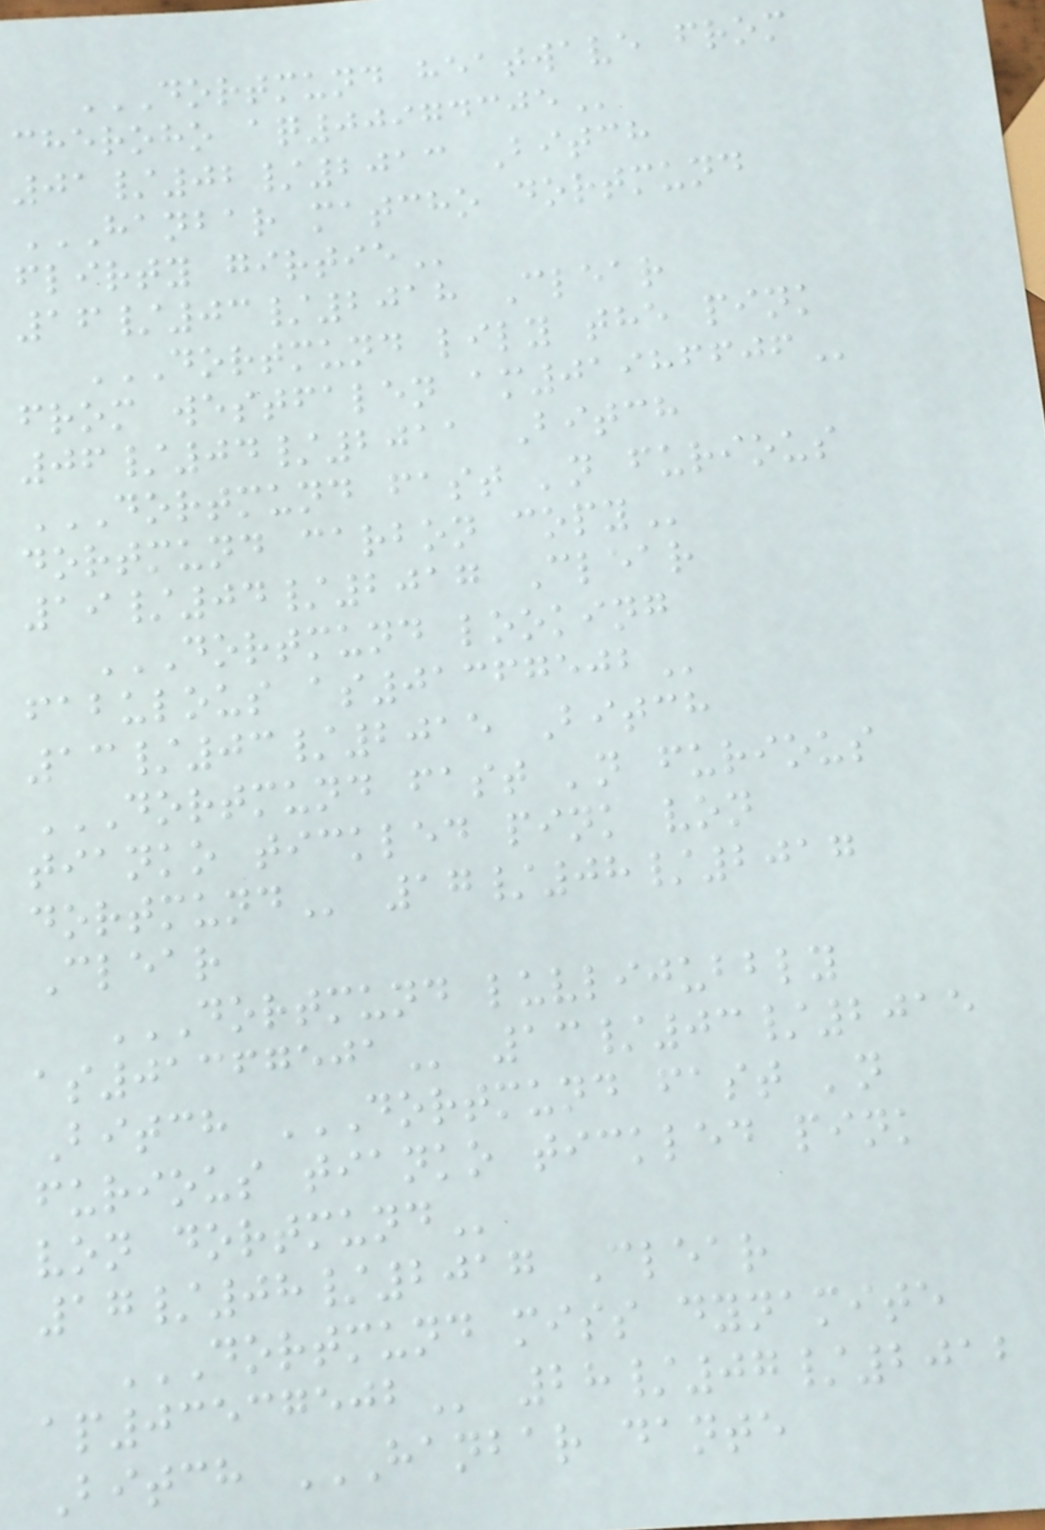DORTMUND HEATWAVE FROM
CHEROHO AQ00974305
01/02/2013 Bitch
HANBAR MATCHO DORTMUND
FLIRTY GIRTIE
16/03/2018 Clear
DORTMUND LILY THE PINK
FROM WESTFALEN AM01986606
06/04/2011 Bitch
DORTMUND FAST 'N FURIOUS
DORTMUND CARBON COPY
19/04/2017 Clear
DORTMUND LOOKING
FABULOUS AS01367502
13/03/2015 Bitch
DORTMUND FAST 'N FURIOUS
TIANKO TICKLED PINK VON
DORTMUND 17/08/2017
Clear
DORTMUND LUVLIJUBBLY
AS01367501 13/03/2015
Bitch DORTMUND FAST 'N
FURIOUS TIANKO TICKLED PINK
VON DORTMUND
17/08/2017 Clear
DORTMUND MISS DYNAMITE
AP03537502 28/07/2012
Bitch HANBAR DANTE
